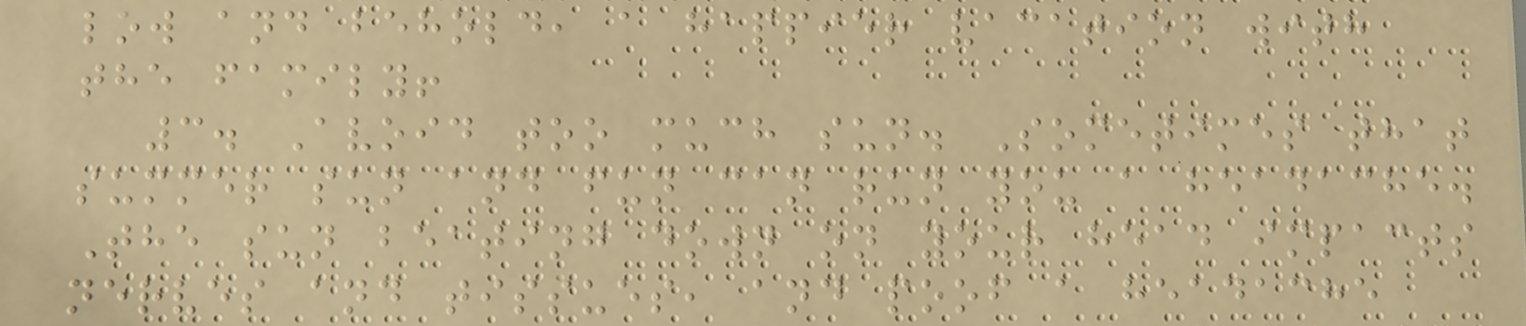low and behold, a happier vacation with
the family!
3. Avoid too much sun. Sometimes that
summer sun and fun can run you a headache.
The sun beating down on your head impacts
nerves and tissues, and poof a headache
